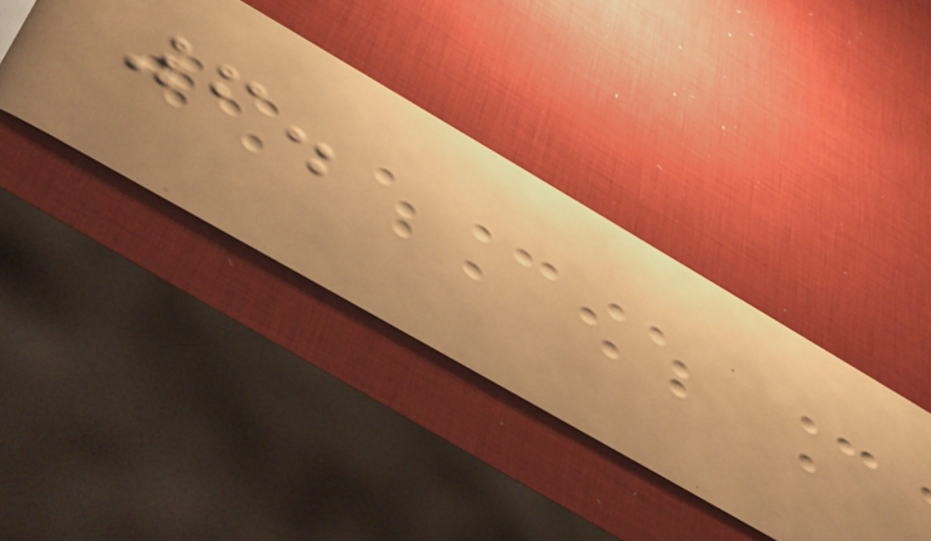6.
